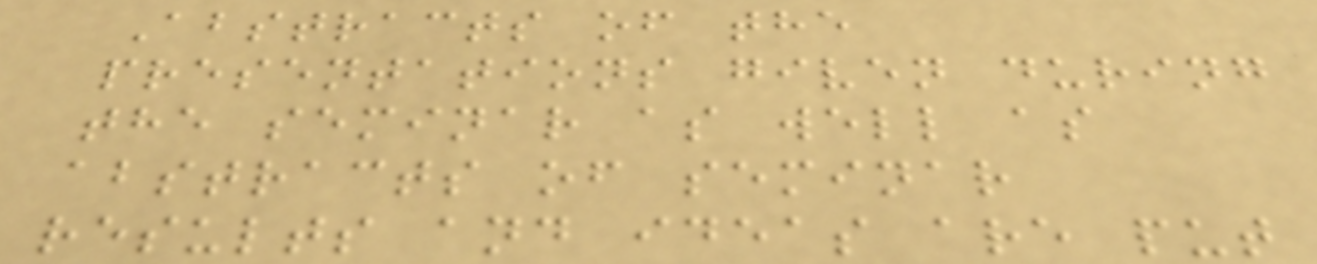Abstracts of the
presentations given during
the seminar as well as
abstracts of seminar
results and ideas are put
